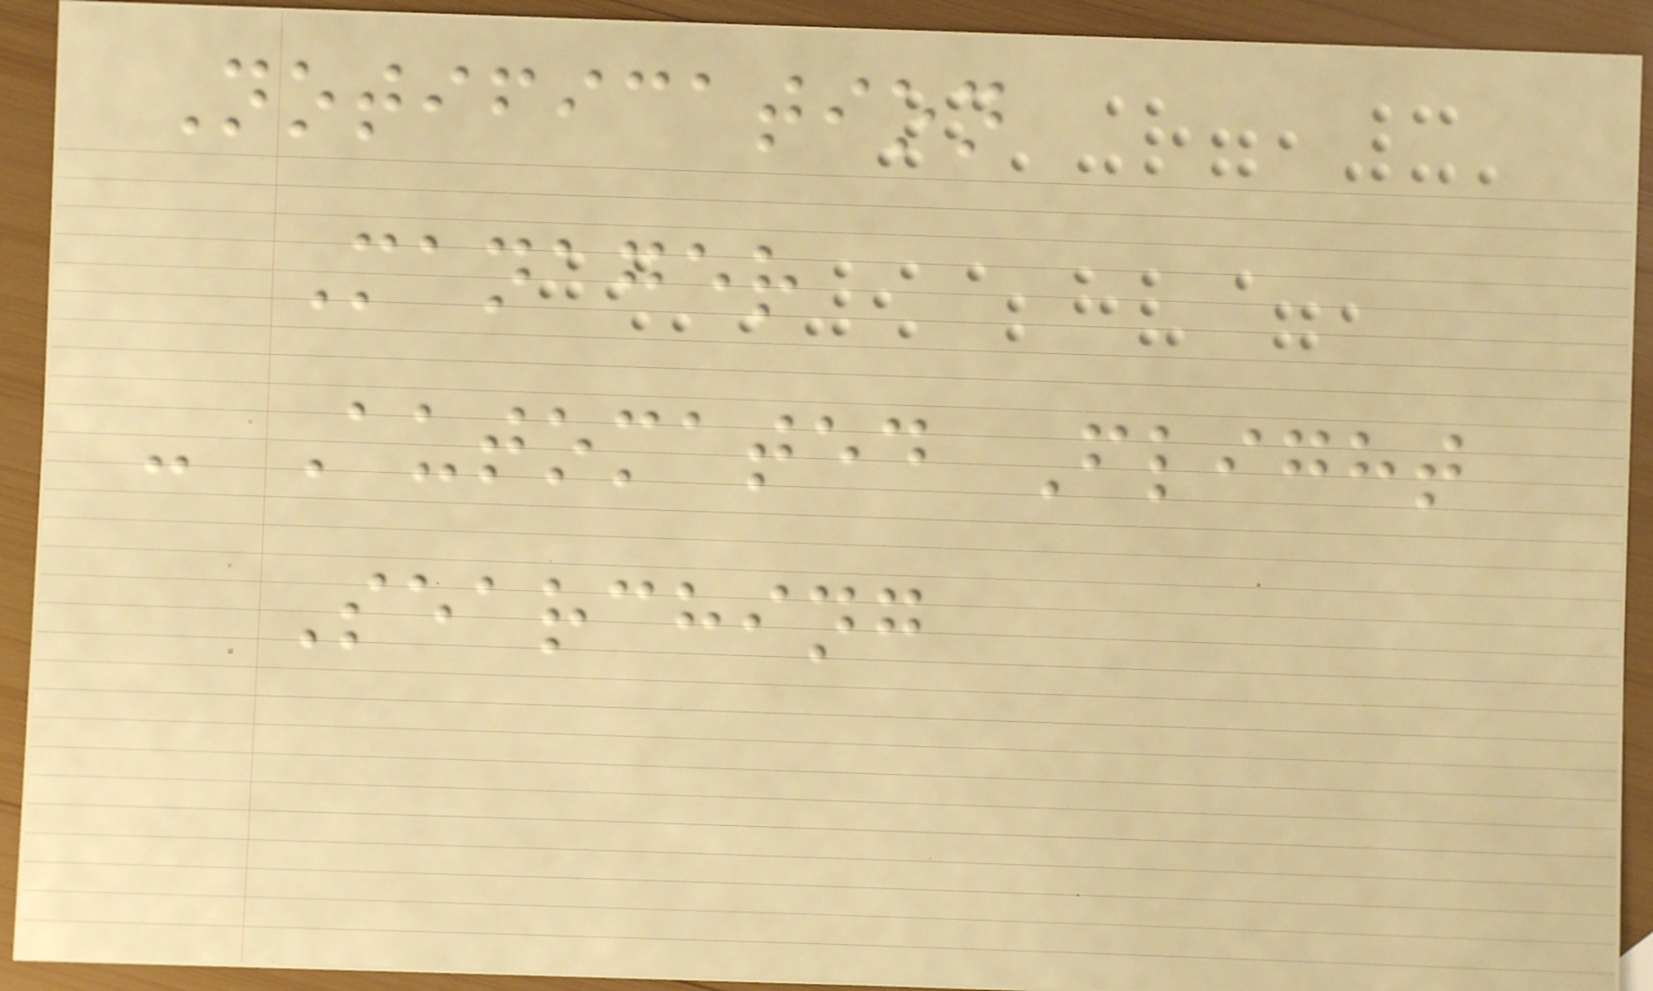Notification
Manager
- Automated Flight
Searching
